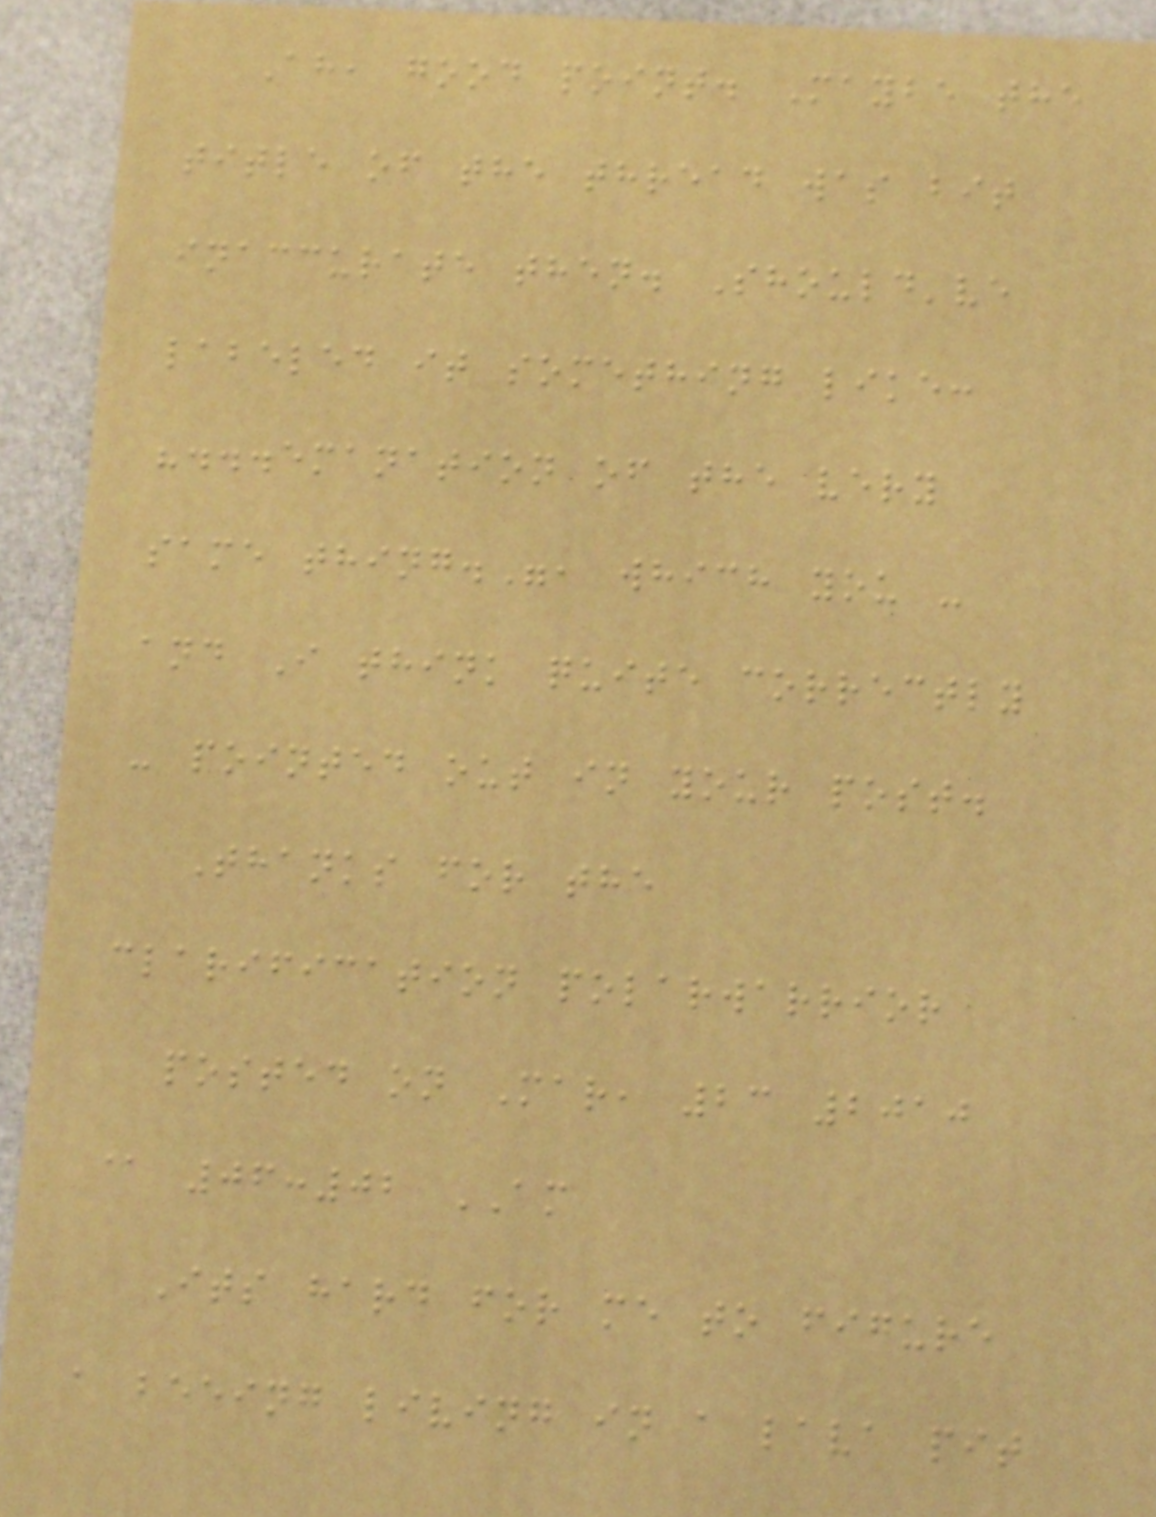Ah, good point. Maybe the
title of the thread was bit
inaccurate then. Should've
labeled it something like:
"...emanation of the very
same thing.", which you -
and I think quite correctly
- pointed out in your post.
Thanks for the
clarification polarwarrior
posted on Mar, 23 2010
@ 06:02 AM
Its hard for me to figure
a beeing living in a lava pit
